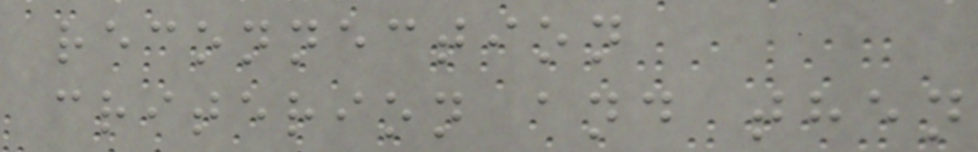reconnection
criterion and then
